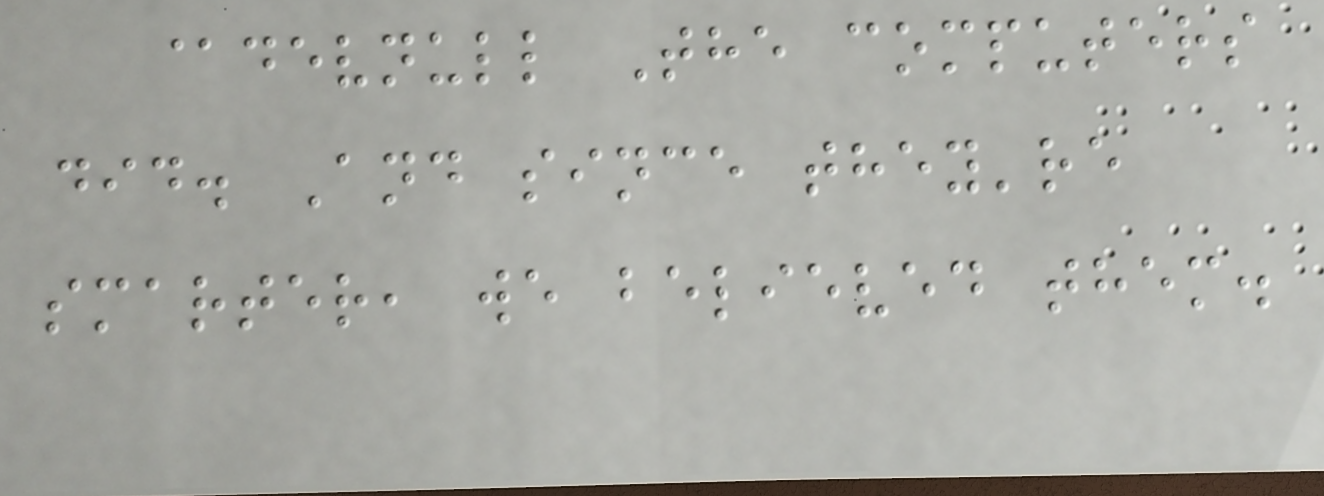@devnull The computers
did. And since they're
smarter, we believed them.
